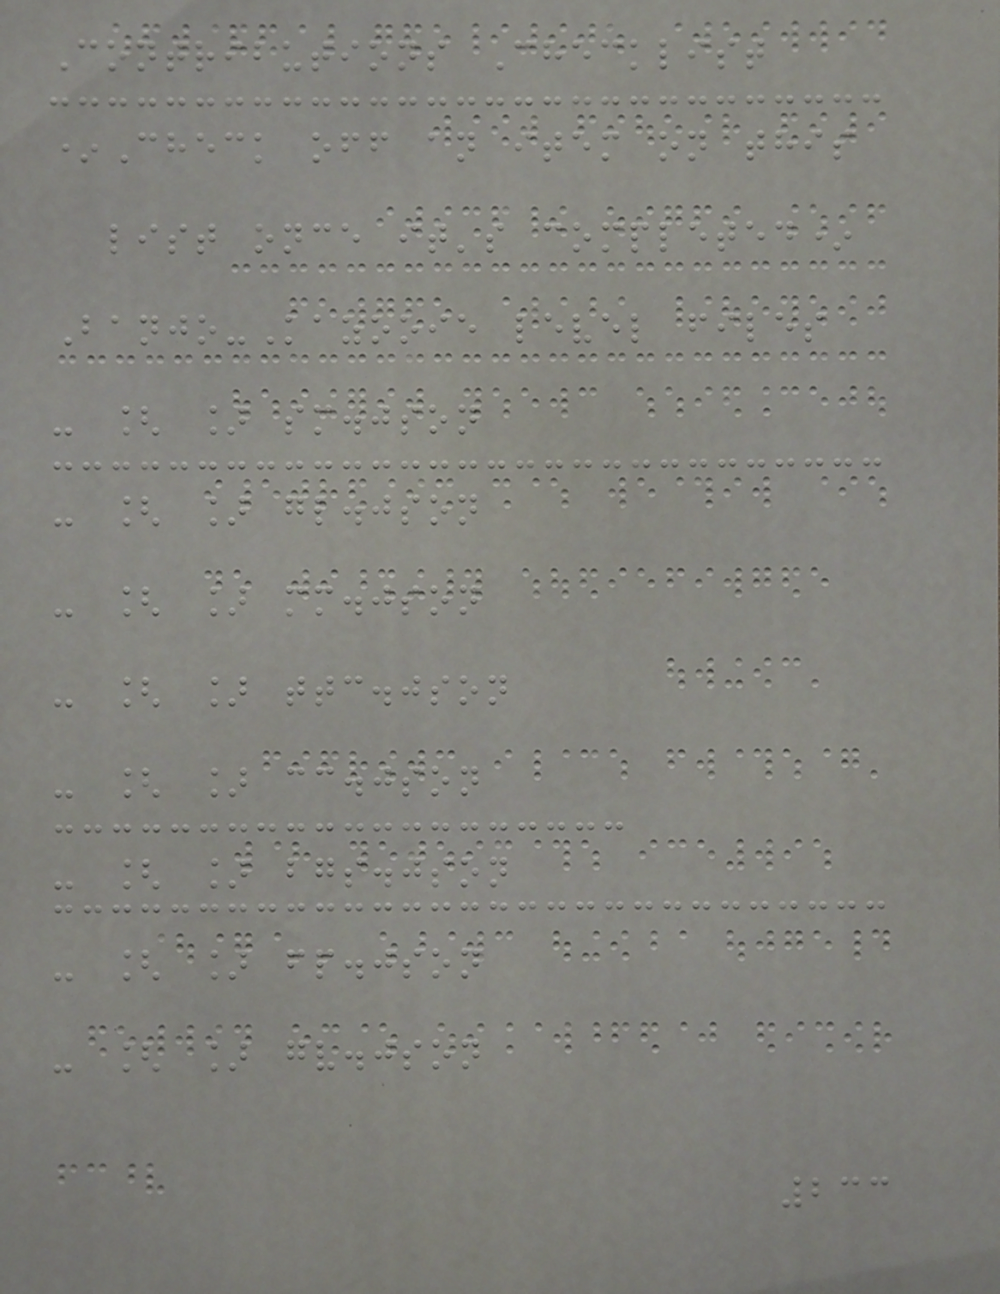Contributions Checklist
*Check off an item on this
list once it's completed*
Banjo-Kazooie level files
- [ ] sm.json
- [ ] gl.json
- [ ] mm.json
- [ ] ttc.json
- [ ] cc.json
- [ ] bgs.json
- [ ] fp.json
- [ ] gv.json
233
